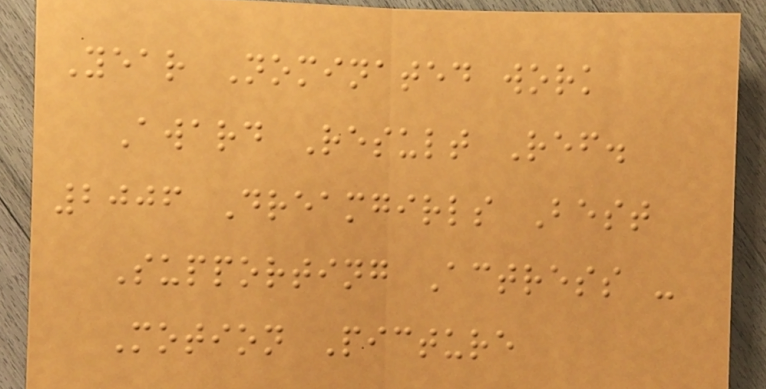Year Nominated work
Award Result Ref.
2006 Dreamgirls Best
Supporting Actress -
Motion Picture
